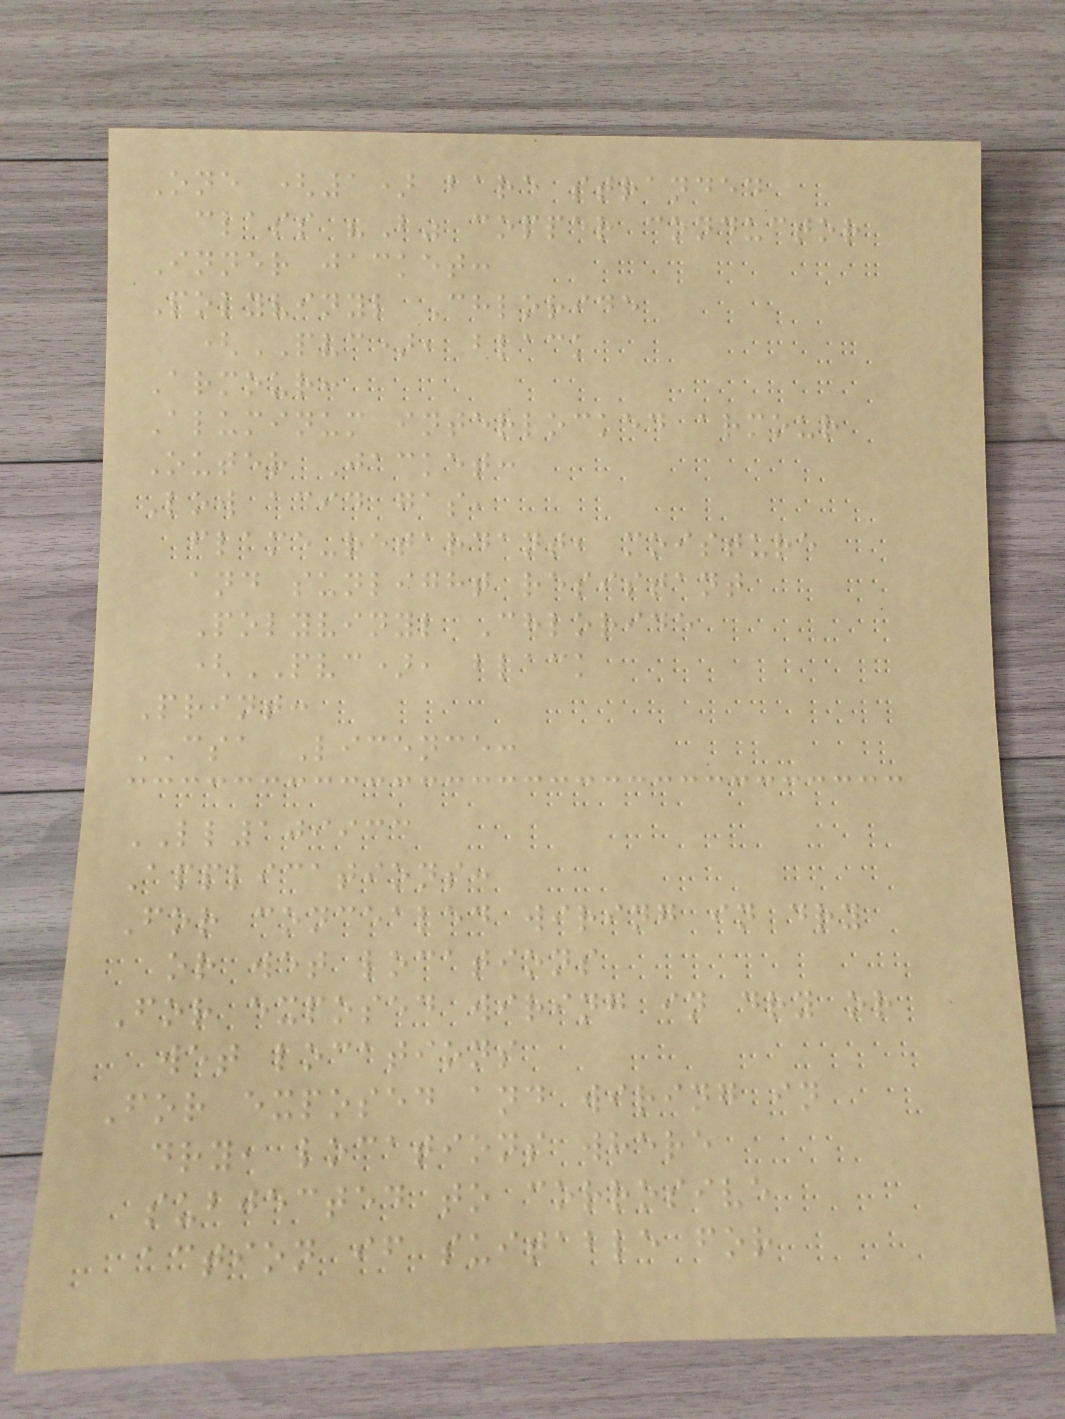One (1) bare stranded
class "B" copper conductor
Inner jacket:
Polyvinyl Chloride
(PVC), black
Armour:
Aluminum interlocked armour
Outer Jacket:
Low acid gas,
flame-retardant, moisture
and sunlight resistant
Polyvinyl Chloride
(PVC), black
Print:
CSA Licence:
LL109933
Applications:
For concealed wiring in dry
or wet locations
For exposed wiring in dry or
wet locations
For exposed and wiring in
dry, locations where
subjected to corrosive
action if suitable for
